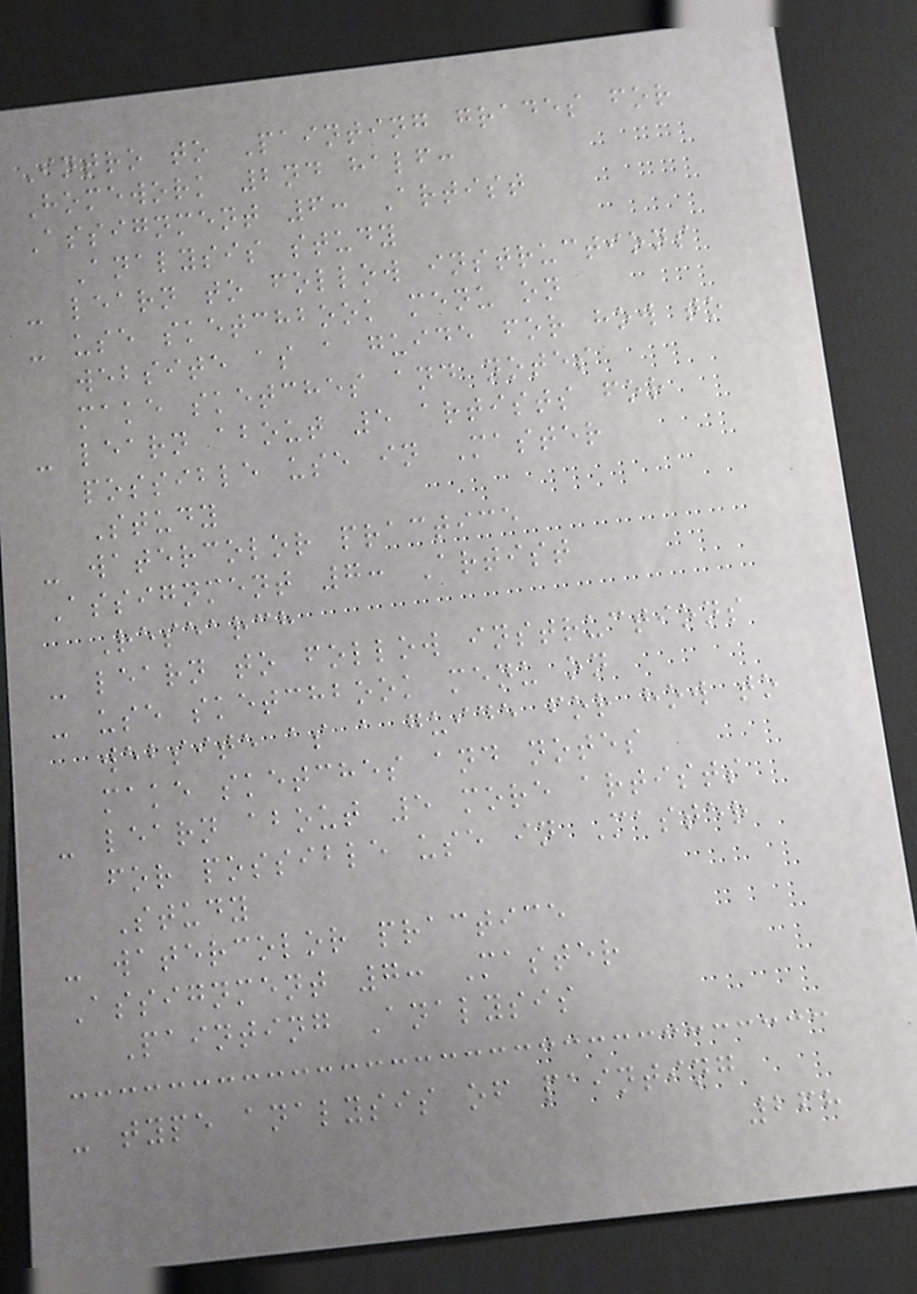Intro to Painting grades for
Homework 2nd half:
Assignment 6: Artist
Analysis study
- learn to follow instructions
- use sketchbook menu on
website as a guide for how to
make sketches and notes
- learn about 5 artists for
possible use in Master
Study
- watercolor practice
Assignment 7: Artist
Research
- learn to follow instructions
- use sketchbook menu on
website as a guide for how to
make sketches and notes
- learn about 5 more artists
for possible use in Master
Study
- watercolor practice
Assignment 7: Master
Painting Analysis
- type analysis of painting
268
